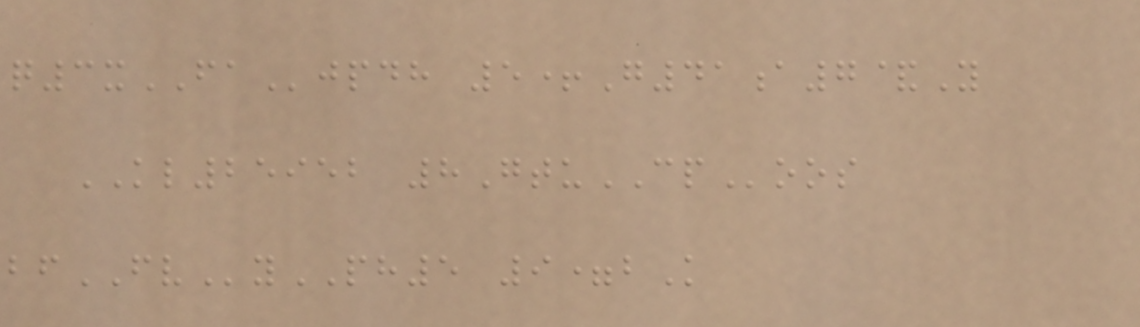q3xFAjpdh 5+G41a7&Y
KL25952 8GtuCPoos
bfFVyPH5 9=bK
